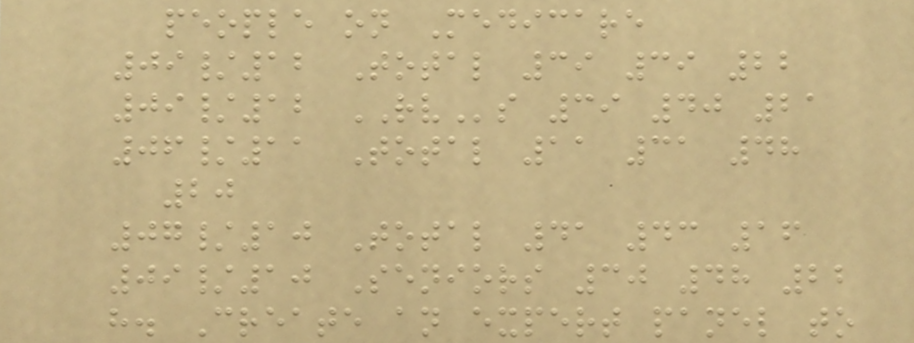people on Medicare
09/12 Total 39 39 22
09/12 RVs 39 40 21
06/11 Total 11 31 48
20
07/10 Total 41 43 16
09/10 Seniors 30 48 22
h. Create an expert panel to
